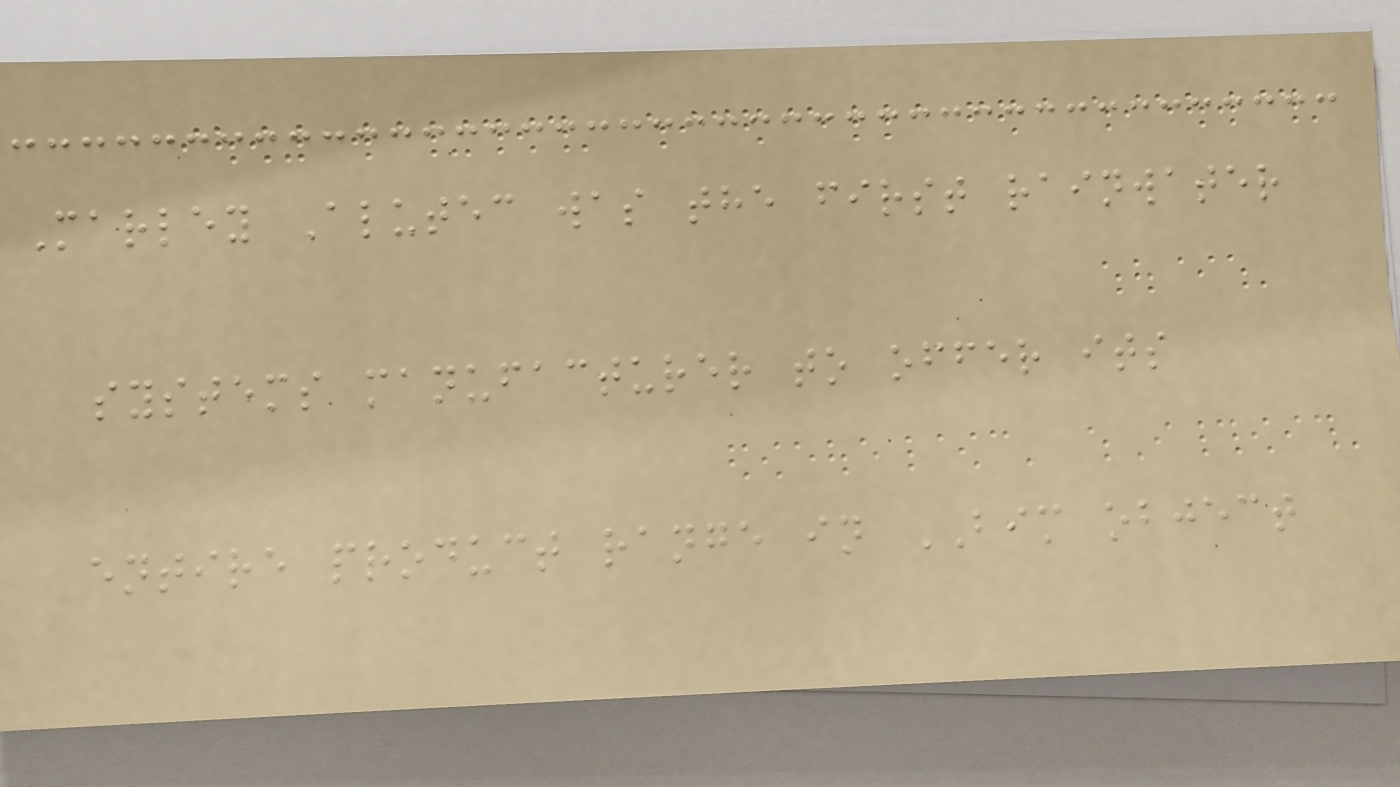Marley Alutec was the first rainwater
systems manufacturer to offer its
entire product range in BIM object
